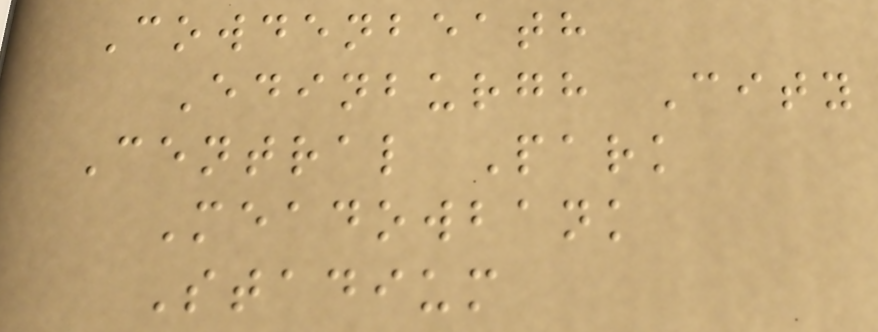Cowdenbeath
Edinburgh City
Central Park
Meadowbank
Stadium
